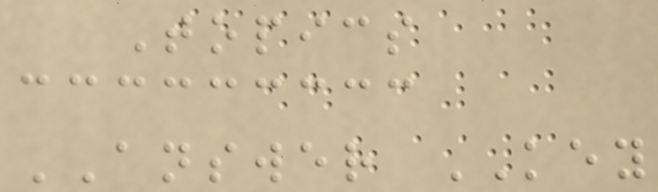Topics
ANSWER KEY
